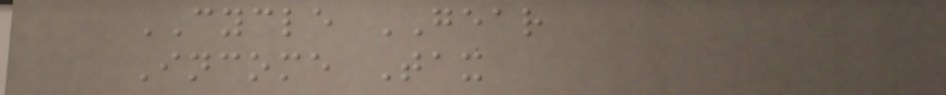CYCLE GEAR
Income Tax
